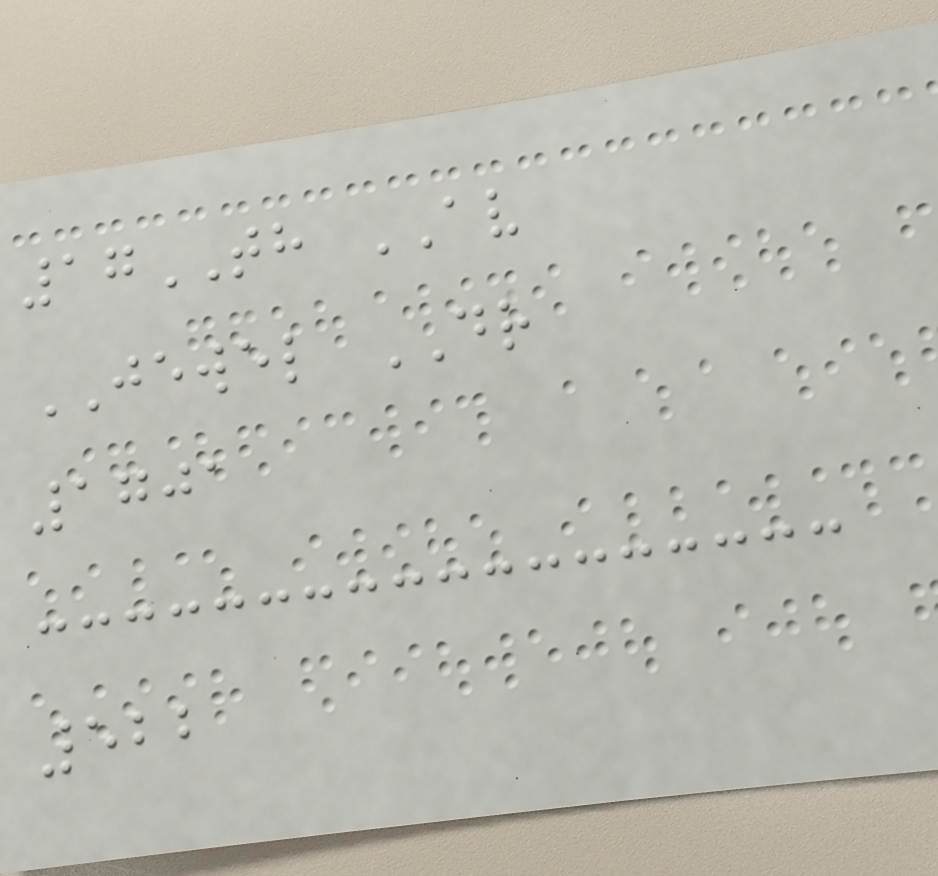17TH AV
JEWEL DR
1701
522
